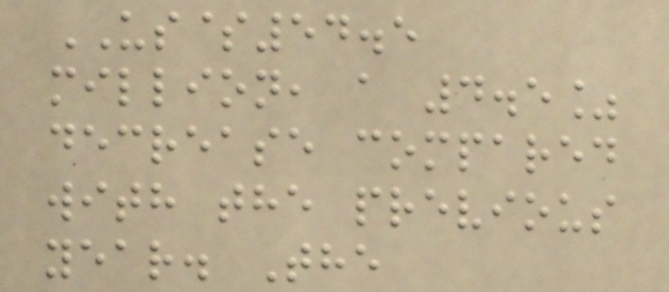US$54.5
million, a 4.5%
decrease compared
with the previous
year. The
